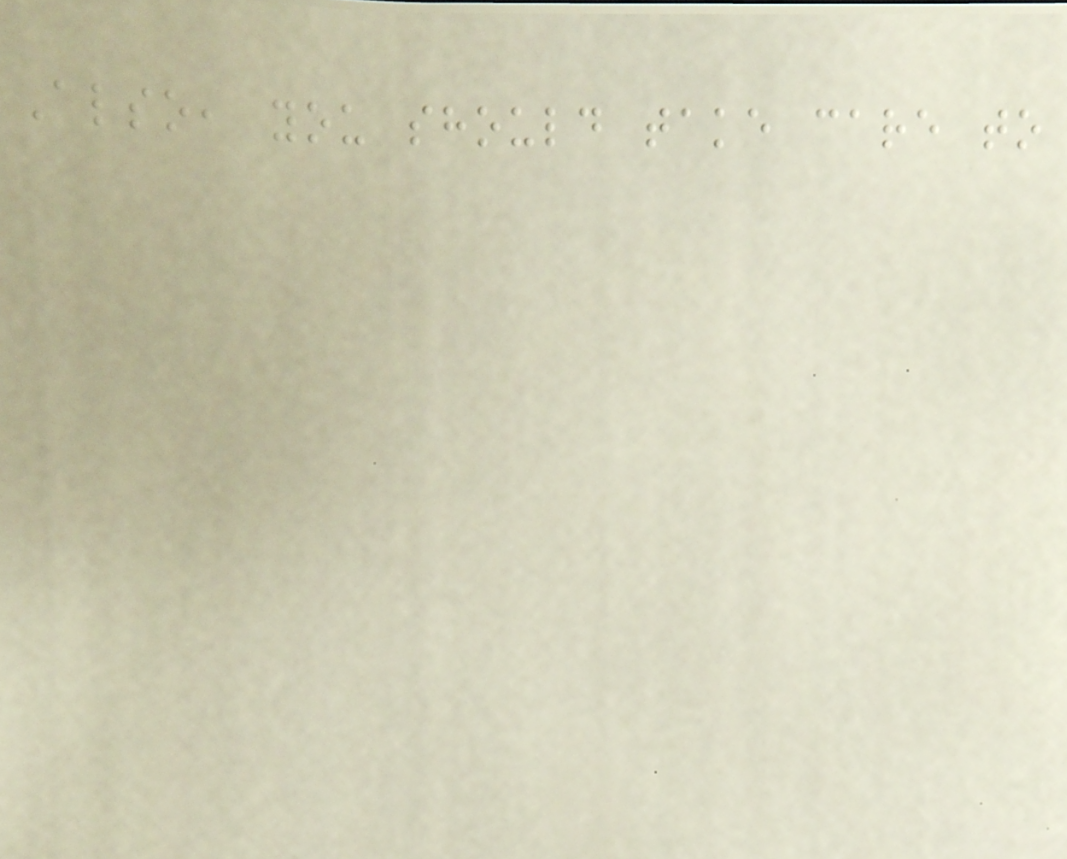Also, you should take care to
